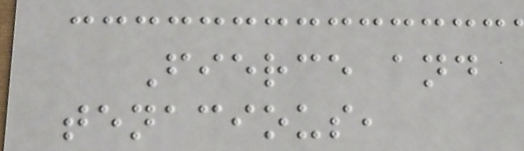Fierce and
tenacious,
